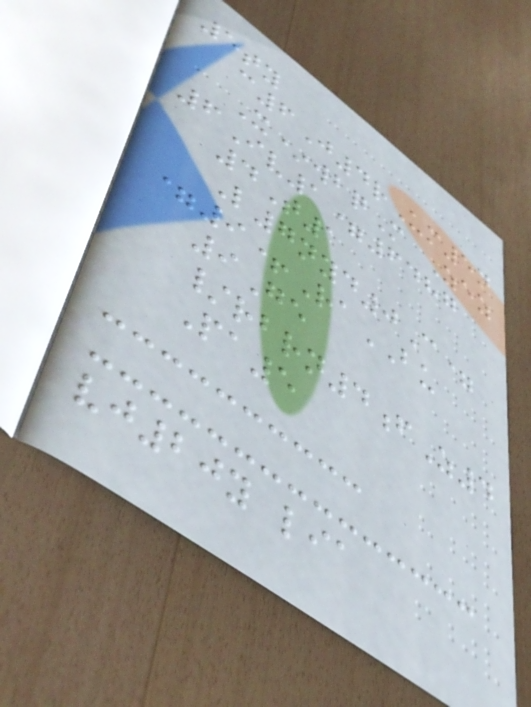5ty
c6J4rUm5n
X*wbqM Zez
6Iv1=6487
4T1
L7nyd0C=
=9+RaBU
9Ge
/rbrn4fZ4
Pa5
vj20y lia
